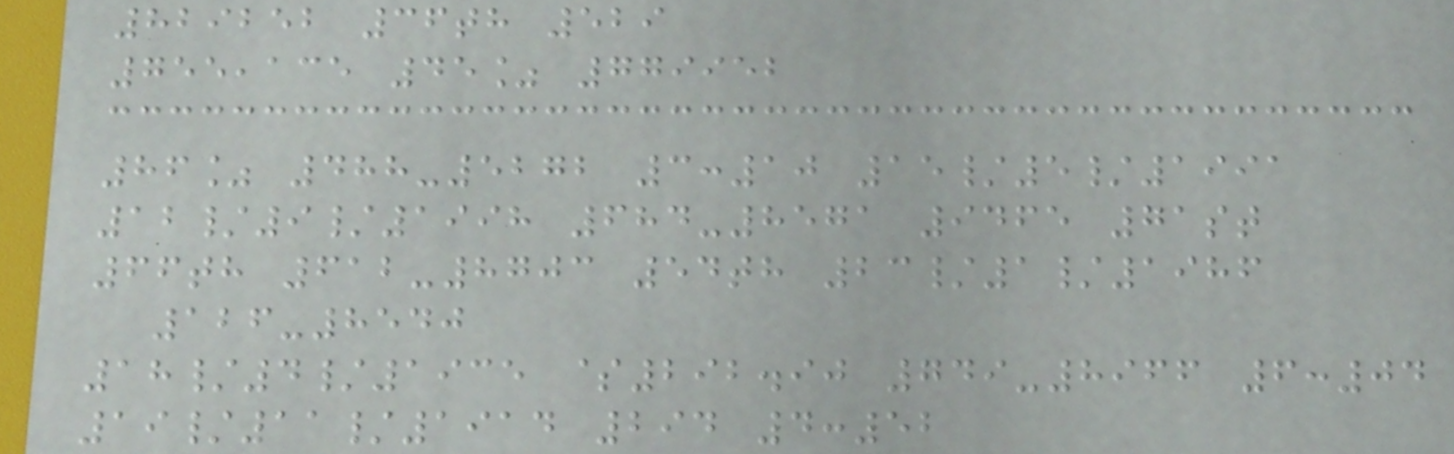829252 36th 529
755,135 45% 779952
86% 488-5272 3:10 15/5/1991
12/9/1998 684-8571 9465 71st
66th 612-8703 54th 23/1/1986
126-8540
18/4/1935 $292.90 749-8966 6:04
19/11/1914 294 4:52
